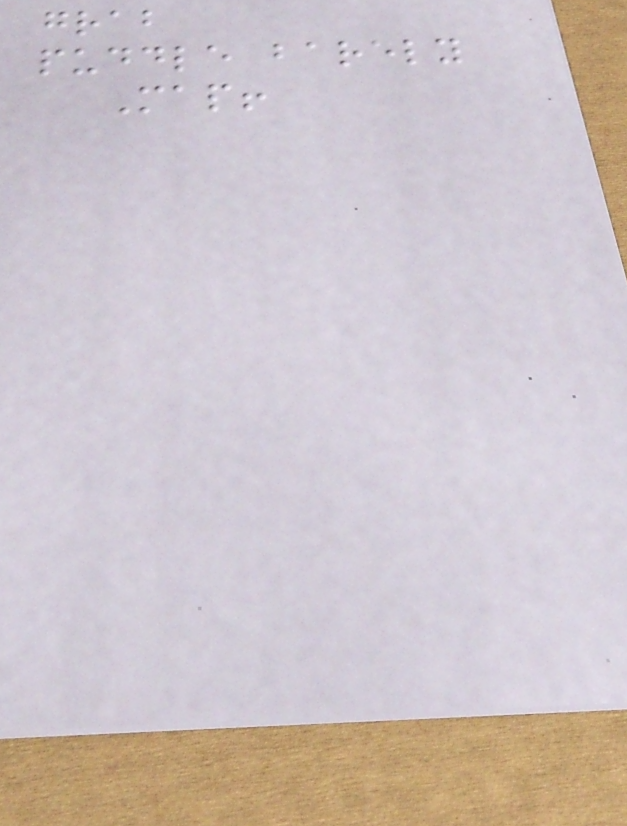grab
puddle barely
Map!
